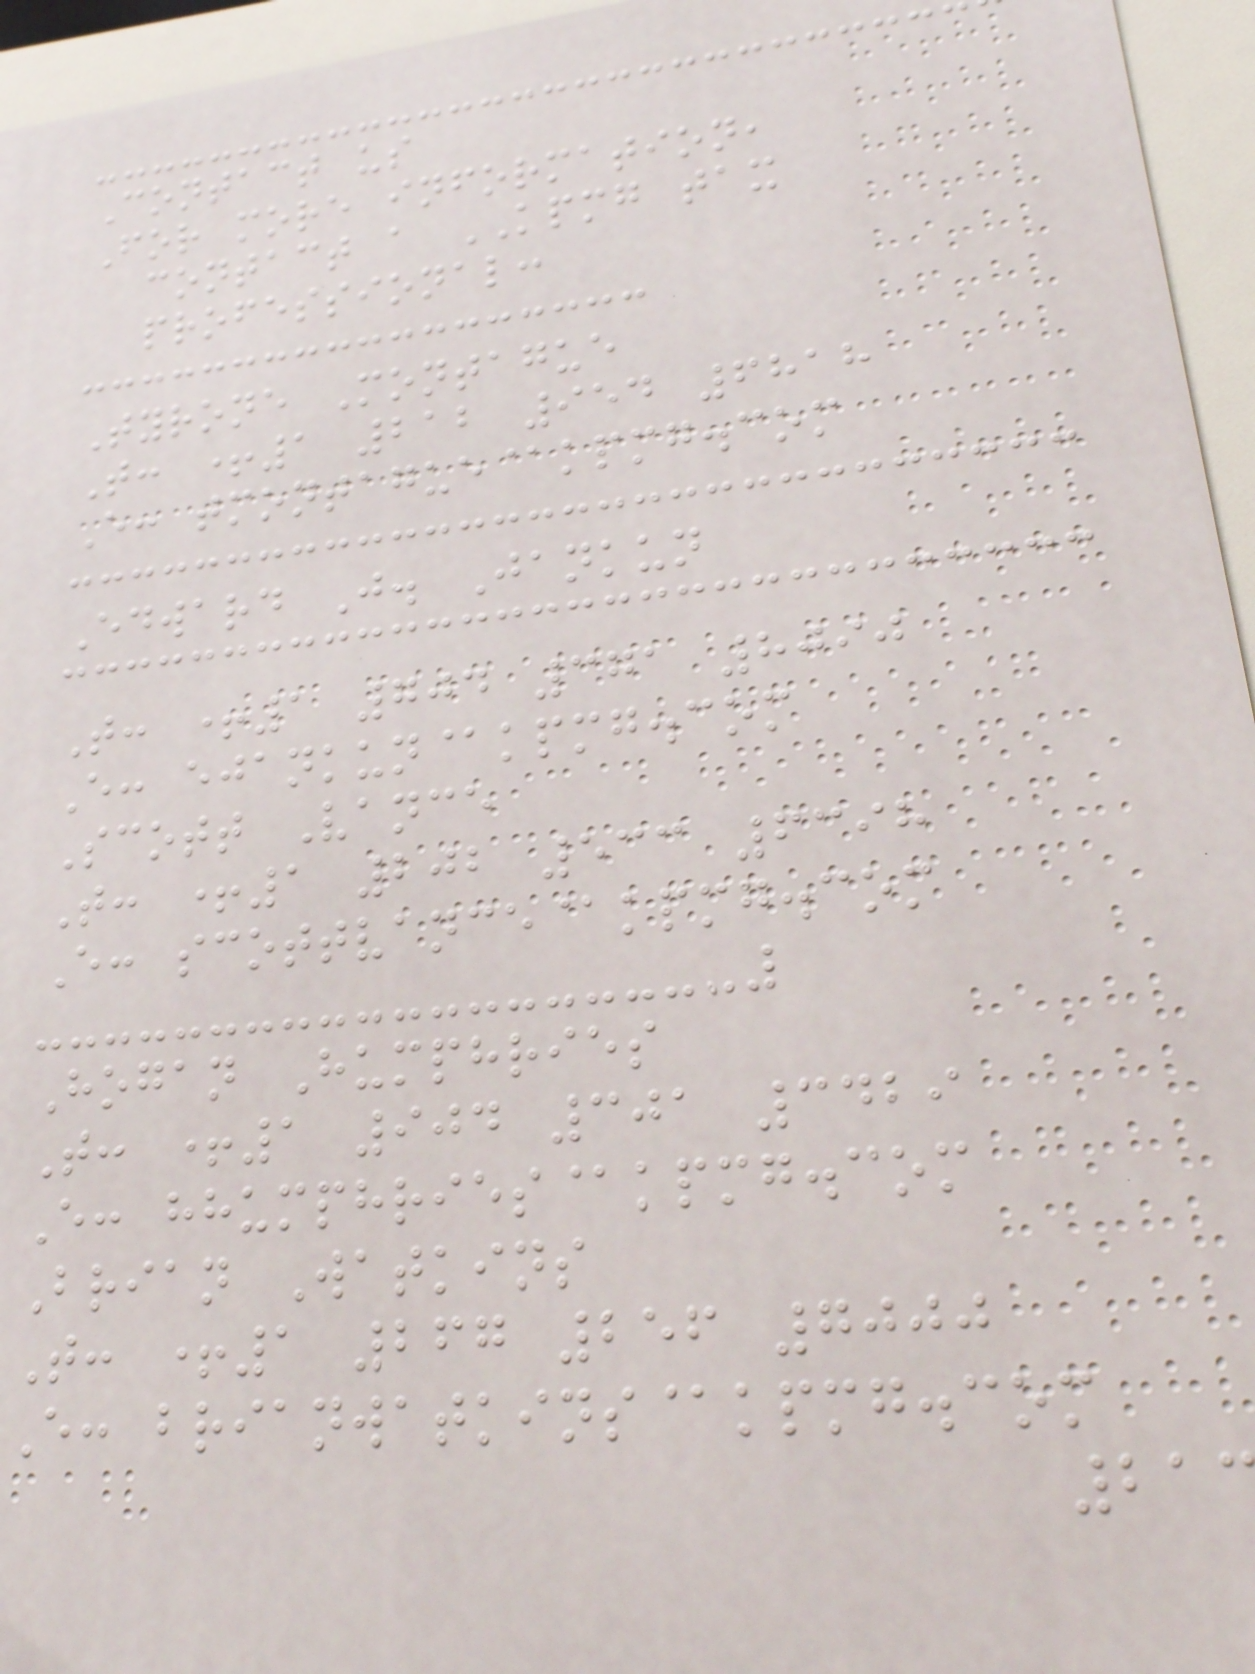Contact us
For more information,
contact a KPMG tax
professional:
Tyrone Montague
T: +1 212 954 6818
E: tmontague@kpmg.com
Edward J. Jankun
T: +1 704 371 8090
E: ejankun@kpmg.com
Scott Vance
T: +1 202 533 6398
E: scottvance@kpmg.com
Hogan Humphries
T: +1 904 301 3429
E: hhumphries@kpmg.com
Brian Watkins
T: +1 267 256 7000
E: brianwatkins@kpmg.com
